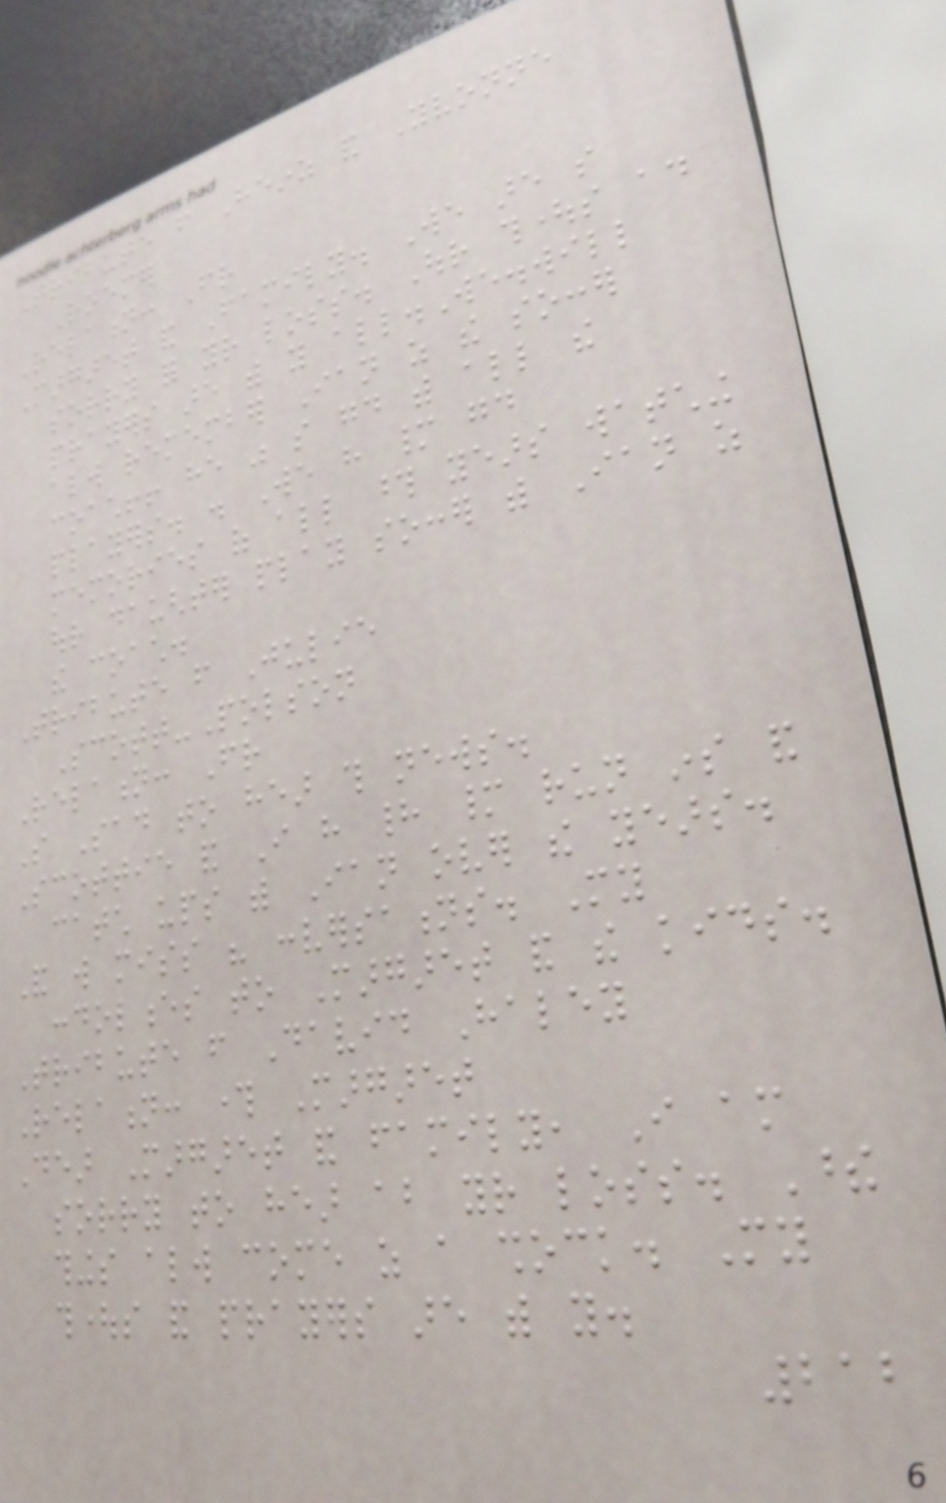Tribute from Heinz and Yvonne
Roemer
Relation: Friend
Margaret and Family. We are so
sorry for your loss. Our thoughts ad
prayers are with you all.We.will
always remember Ian as the soccer
coach!! he was so good with all the
players. . We have many good
memories of all those years watching
our daughter play soccer with Ian as
the coach.
Tribute from Julie
Scott-Polson
Relation: Friend
So Sad to hear this news.
Scottie and I have had many run ins and
catch ups with Ian over the years.
And will miss his conversations. My
condolences to Margaret and the kids.
Tribute from David Haley
Relation: through Margaret
Dear Margaret and family, I am
sorry to hear about your loss. These
things always come as a shock. My
thoughts and prayers are with you.
212
